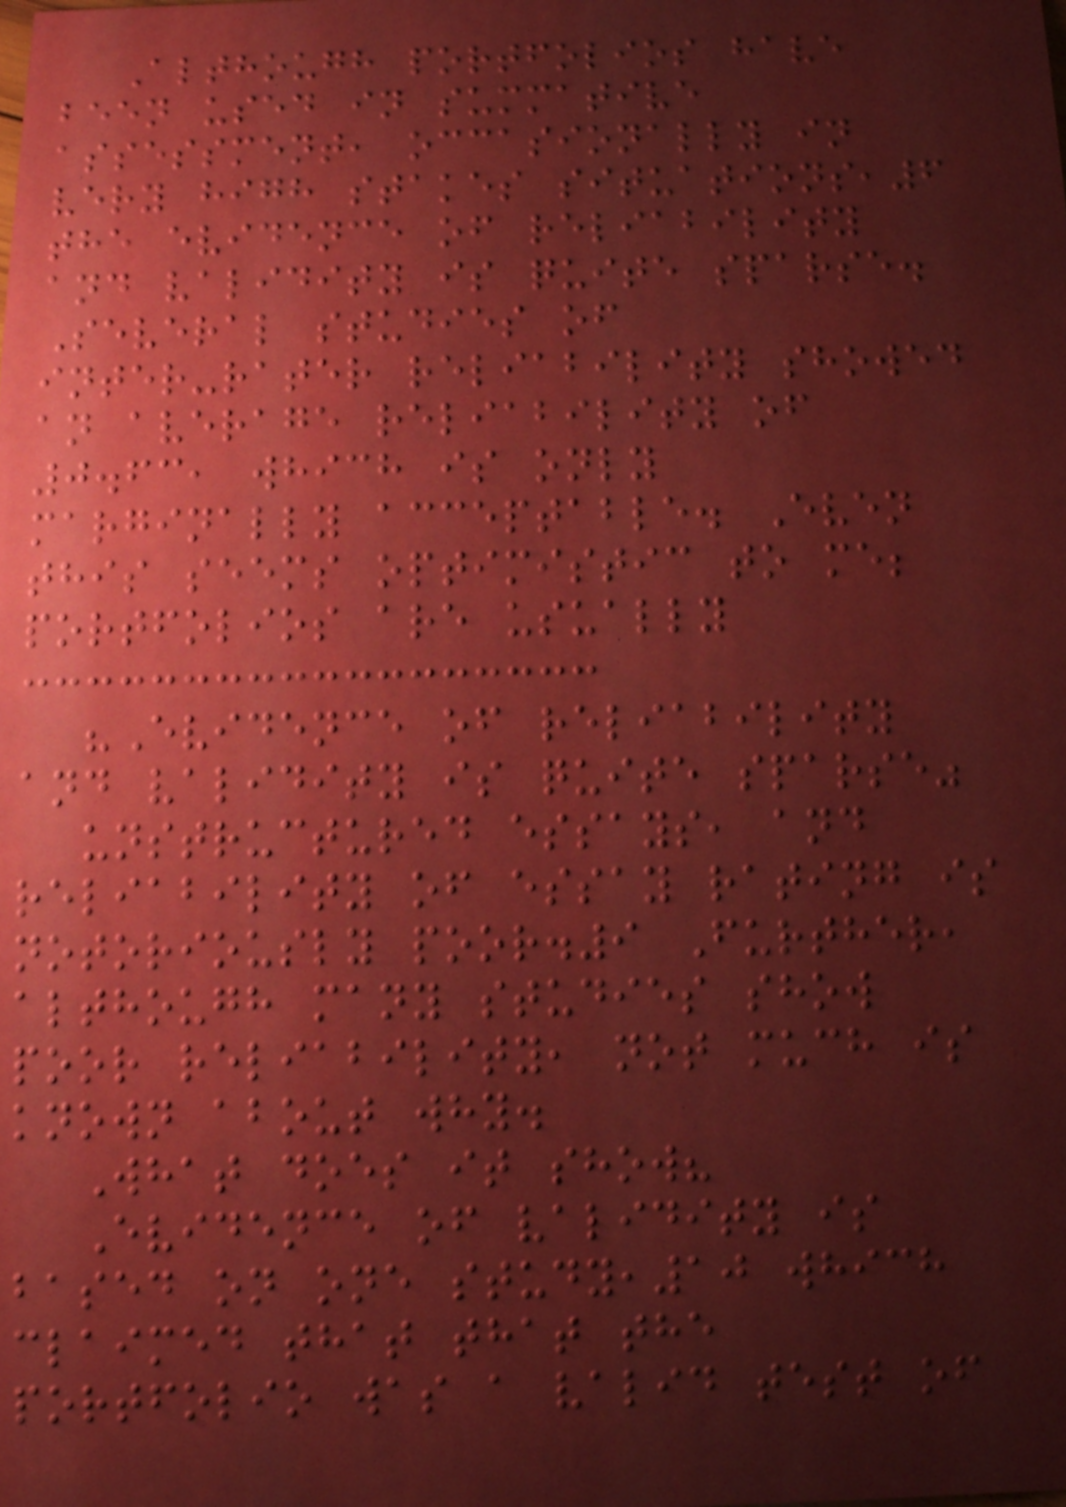Although portfolios have
been used in summative
assessment, occasionally in
very high stakes situations,6
the evidence of reliability
and validity is quite sparse.
Several studies of
inter-rater reliability showed
an average reliability of
0.63, which is only
marginally acceptable. Even
this seems optimistic to me;
portfolios are usually
"Evidence of reliability
and validity is quite sparse"
unstructured essays, and
reliability of essay rating is
notoriously poor.9 Further,
although many studies show
poor reliability, not much is
known about why.
What does it show?
Evidence of validity is
based on one study,10 which
claimed that that the
portfolio was a valid test of
